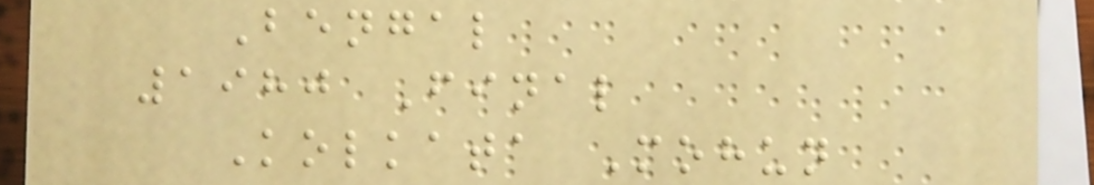Bengal
1980 Final
Kolkata Mohun
